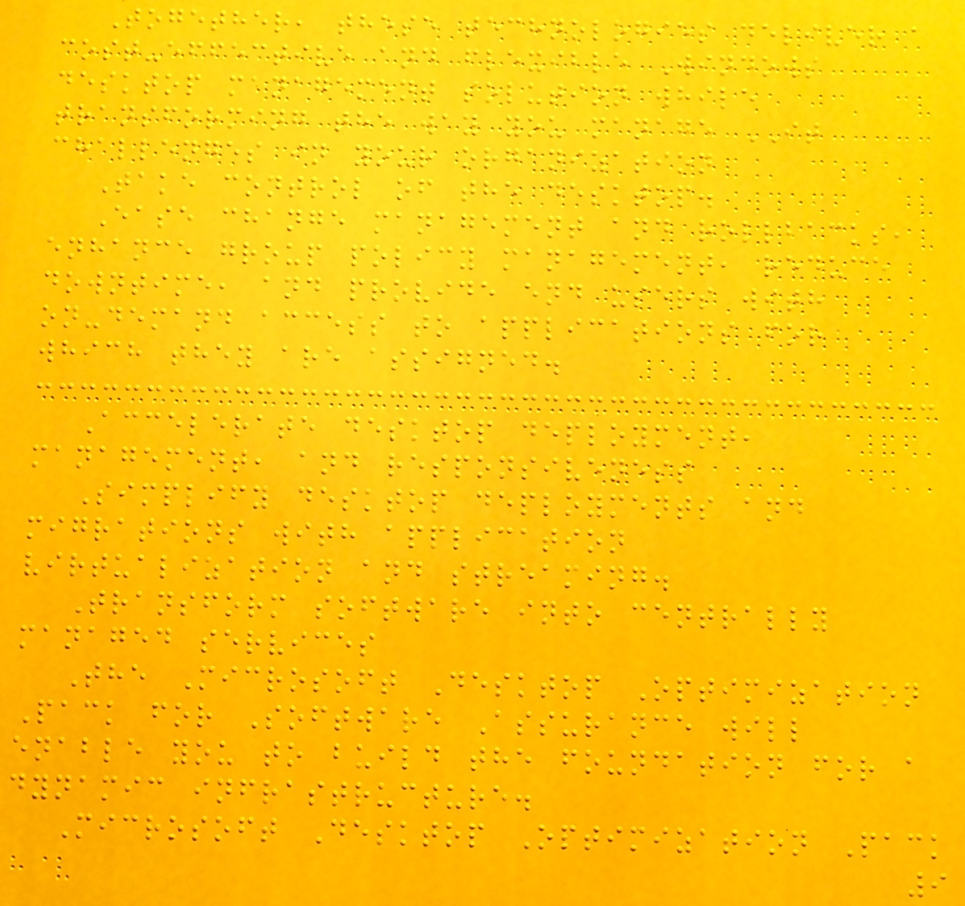Together, these technologies deliver a
cost-effective and flexible Windows
desktop management solution while
transforming the way you manage IT
challenges in your organization
Take control of the desktop.
Ease change management and rollbacks,
enhance group policy management, reduce
downtime, and provide end users with
on-demand access to applications for
which they are assigned.
Accelerate desktop deployment,
management, and responsiveness
Simplify desktop deployments and
migrations with application
virtualization and streaming.
Transform software into centrally
managed services
The Microsoft Desktop Optimization
Pack for Software Assurance will
enable you to build the foundation for a
dynamic infrastructure.
Microsoft Desktop Optimization Pack
9
